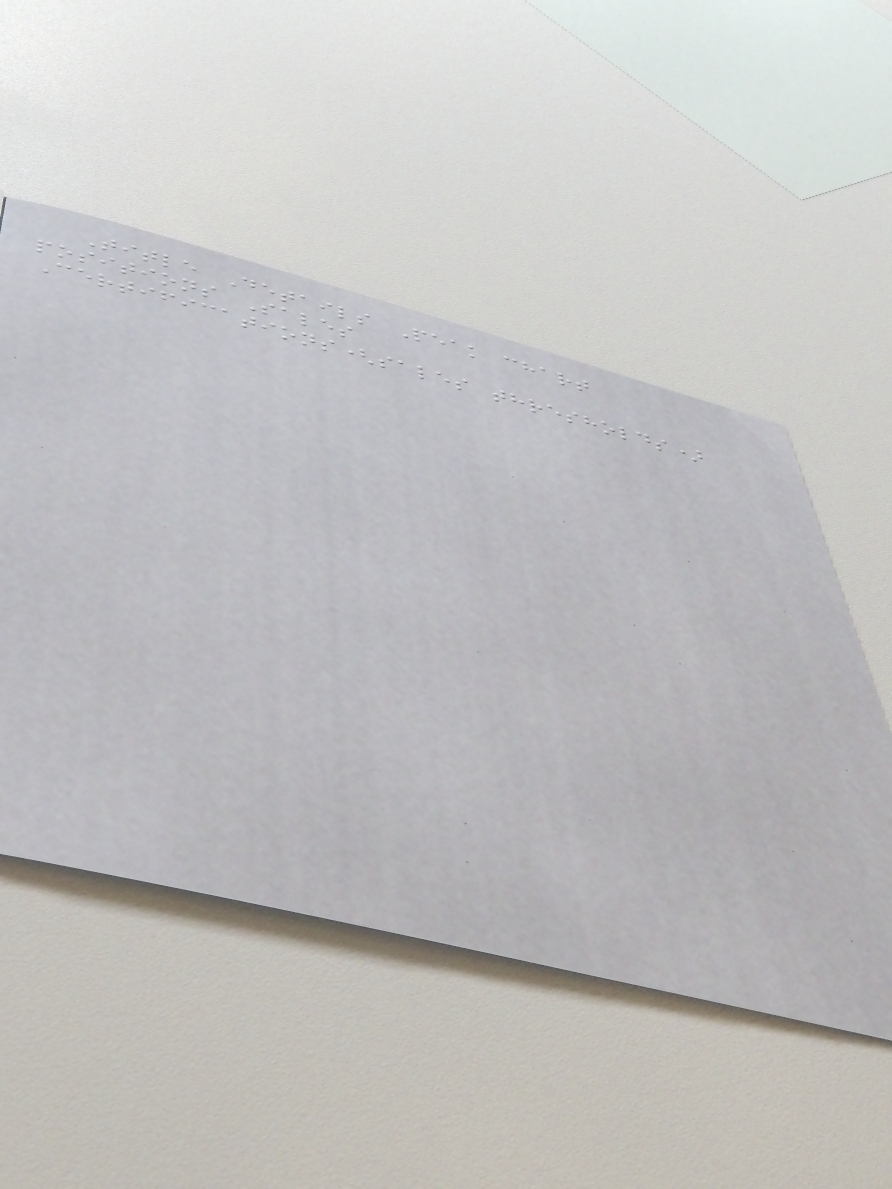Title Details Peak chart
positions Sales
Certifications(sales thresholds)
